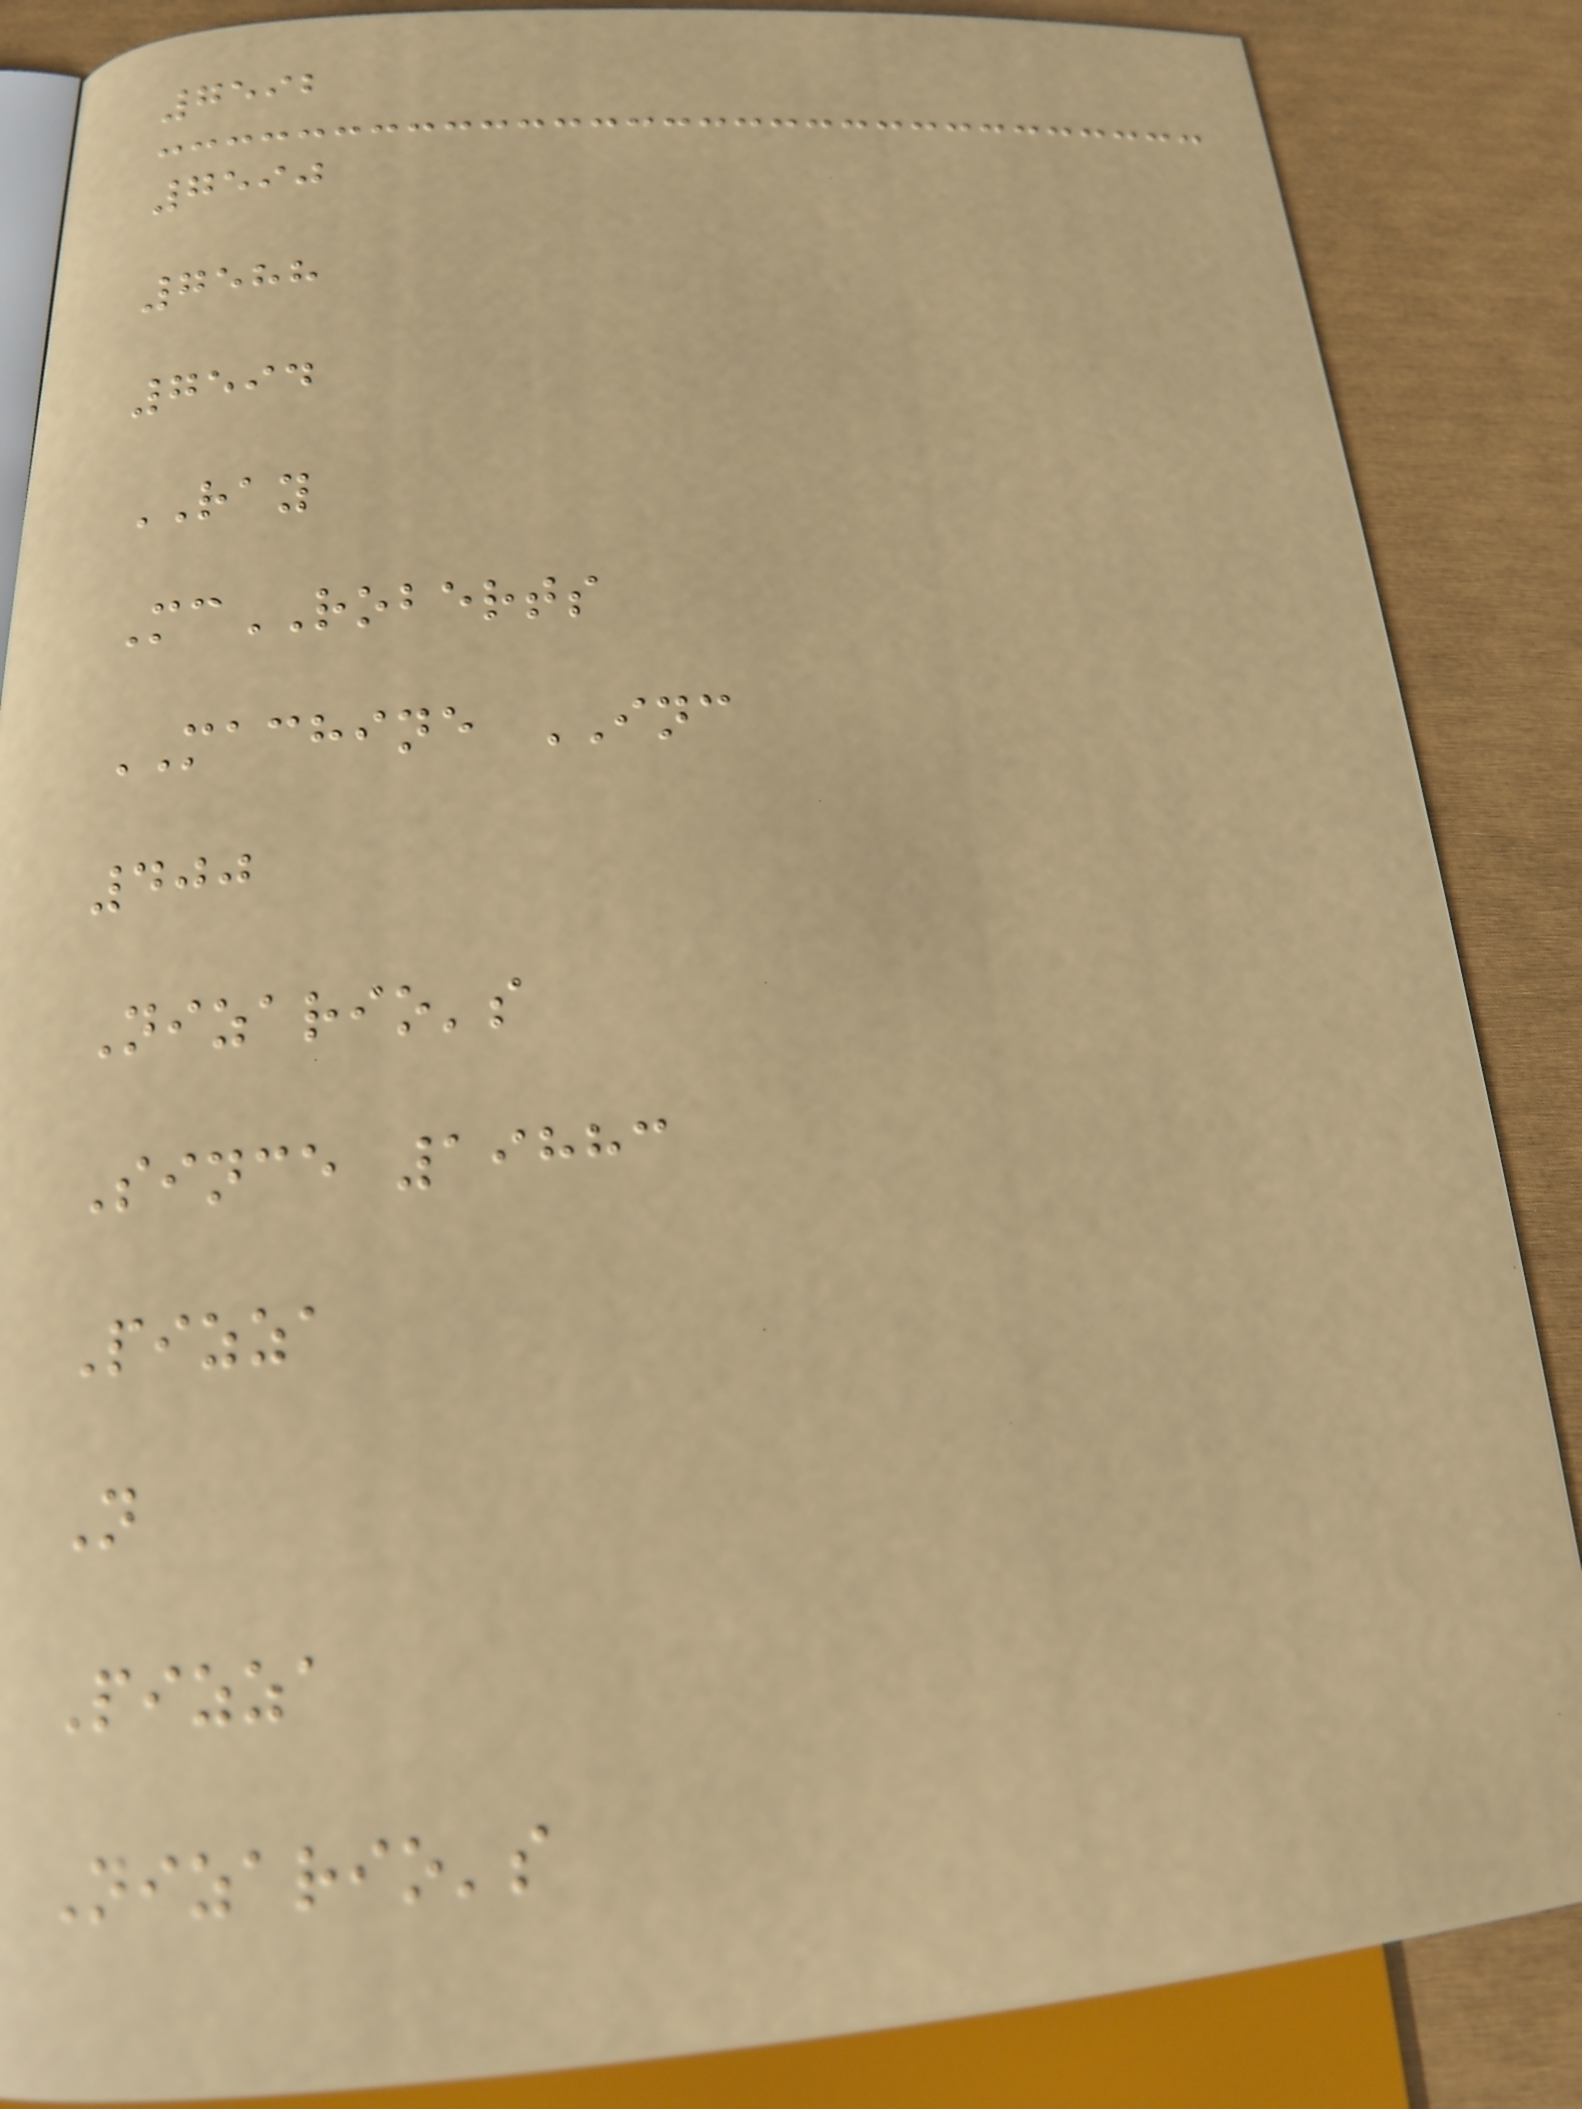7592
7590
7588
7594
RAY
McROBERTS
MACHINE INC
400
Nizario's
Since 19883
Pizza
N
Pizza
Nizario's
